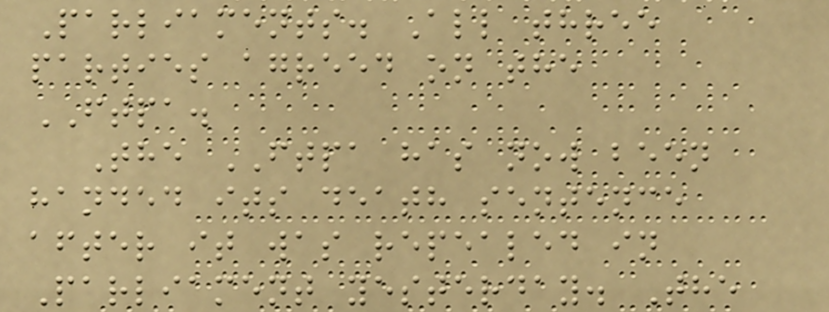Parliaments. All three
parties agreed on the
FTPA.
The FTPA has now been
handed its death sentence
after it was repealed in
Parliament yesterday. The
